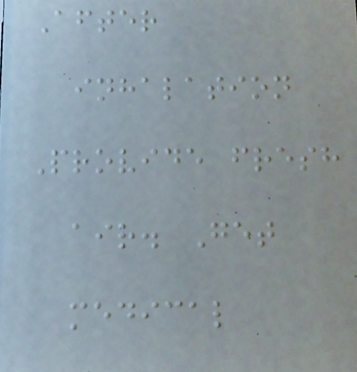After
inhalation
Provide fresh
air. Get
medical
